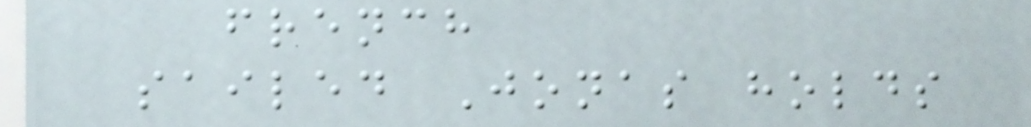french
sailed Jonas holds
